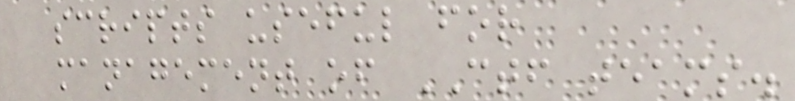scripts useful for
management of CTF teams.
